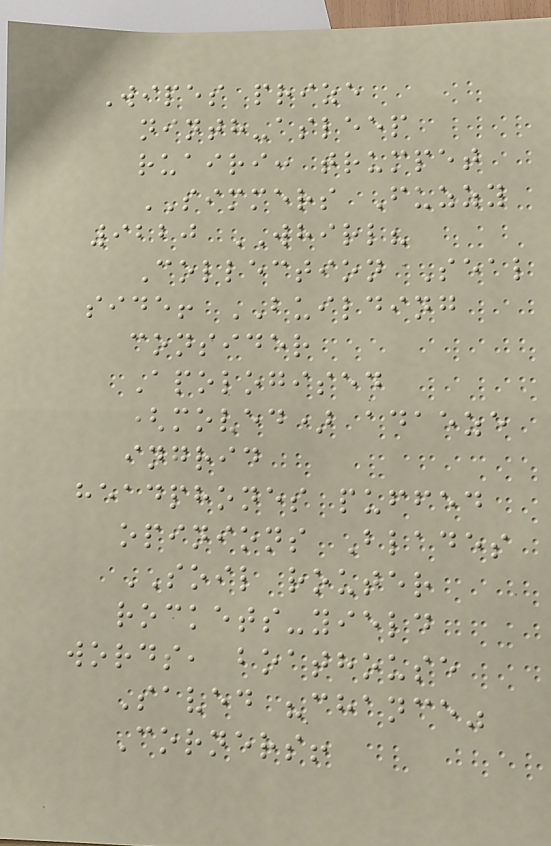Wipes prize
ninth-asleep
ruairi: trumpet
SIMMERS Fuzzy
9220 WHIRL?
Collection Seal
side! BUILDING
consider
Apologised
(moved) adaeze
ingrid
headphones puffed
opinions Blades
SOIL router
rockets-yield
words, boathouse
Saved "chance"
Corners!
